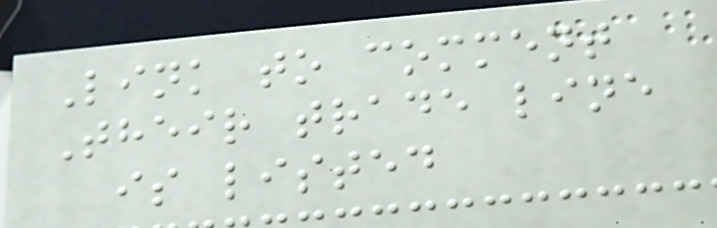Link to comment
Their trade line
is listed
